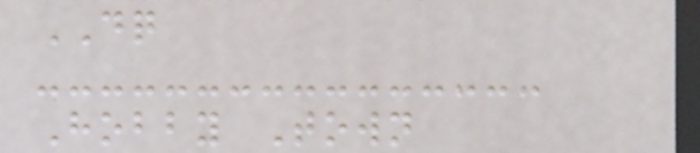DQ
Hobby Town
